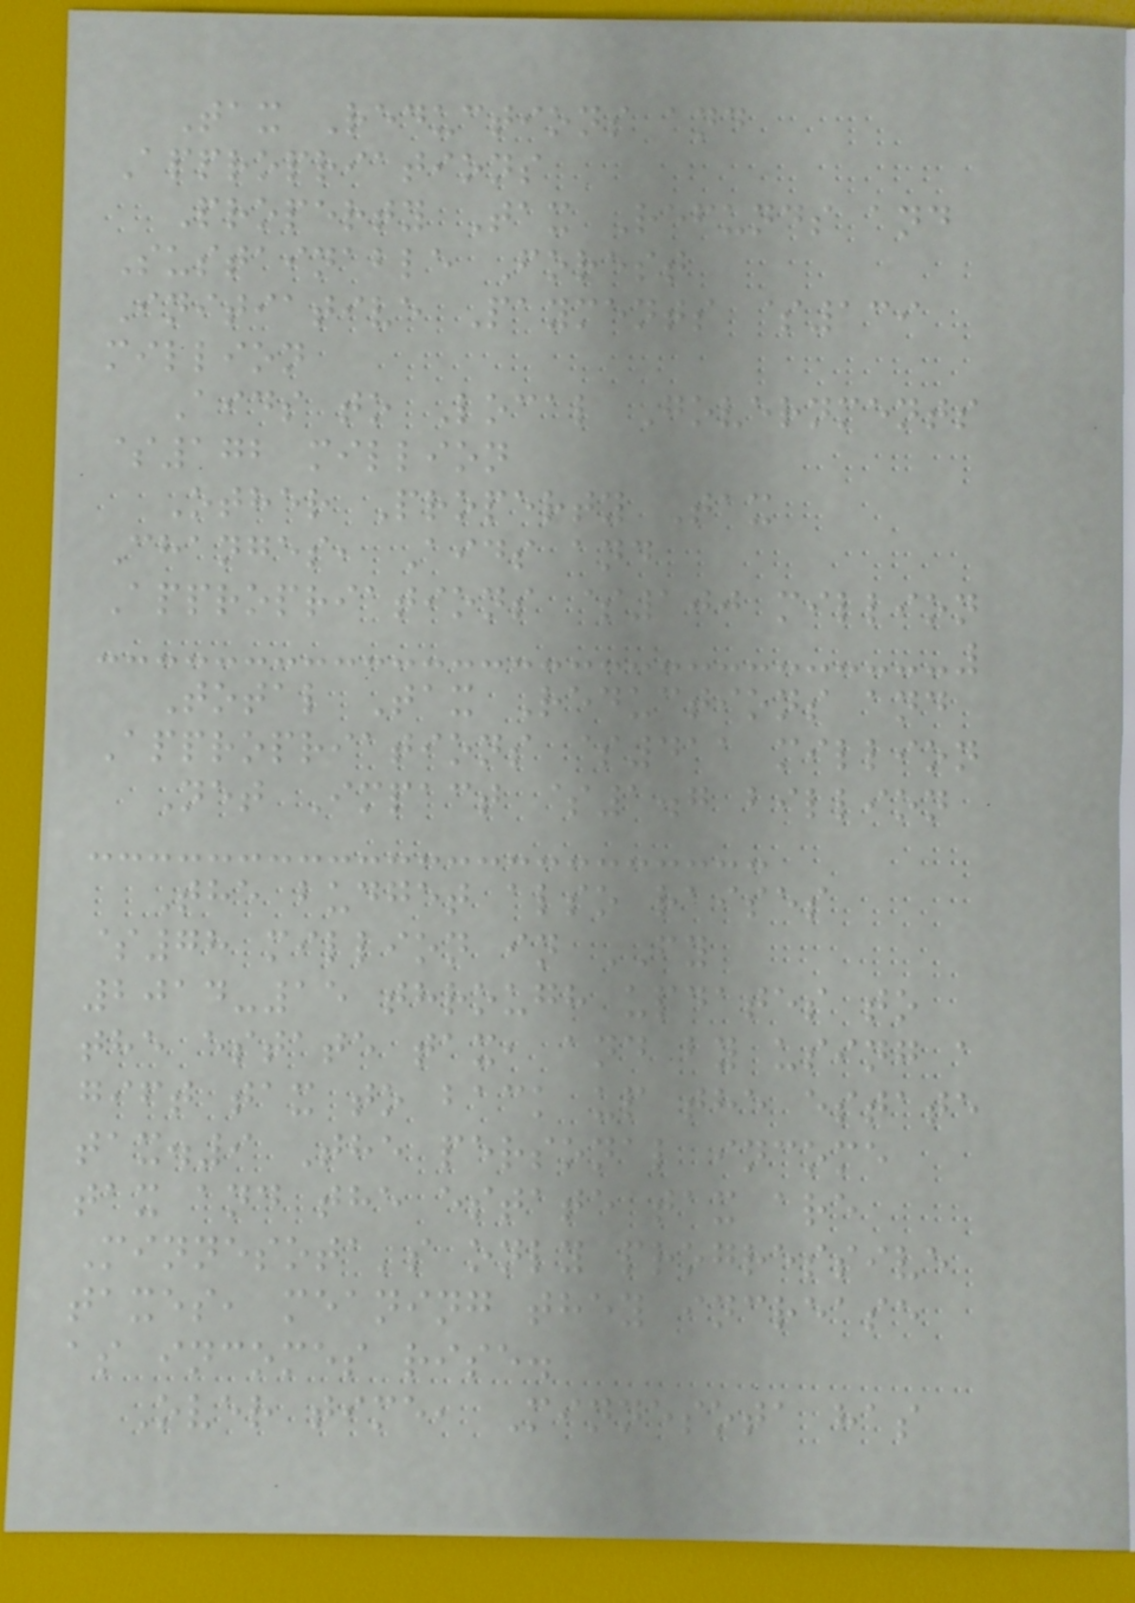Tax Reductions and
Appropriations
Property Tax Refunds and
Sustainable Forest
Initiative Payments $139
million
Aids to Local Governments
$172 million
Other Property Tax
Changes, Aids and
Appropriations $100 million
Total Tax Reductions and
Appropriations $411 million
Net Impact $1.7 billion
The budget also raises
$78 million in FY
2014-15 through updates to
the estate tax, and by using a
gift tax to back up the estate
tax.9 The personal income
tax and the estate tax are
Minnesota's only progressive
taxes, meaning they increase
as incomes rise.
Over time, Minnesota has
